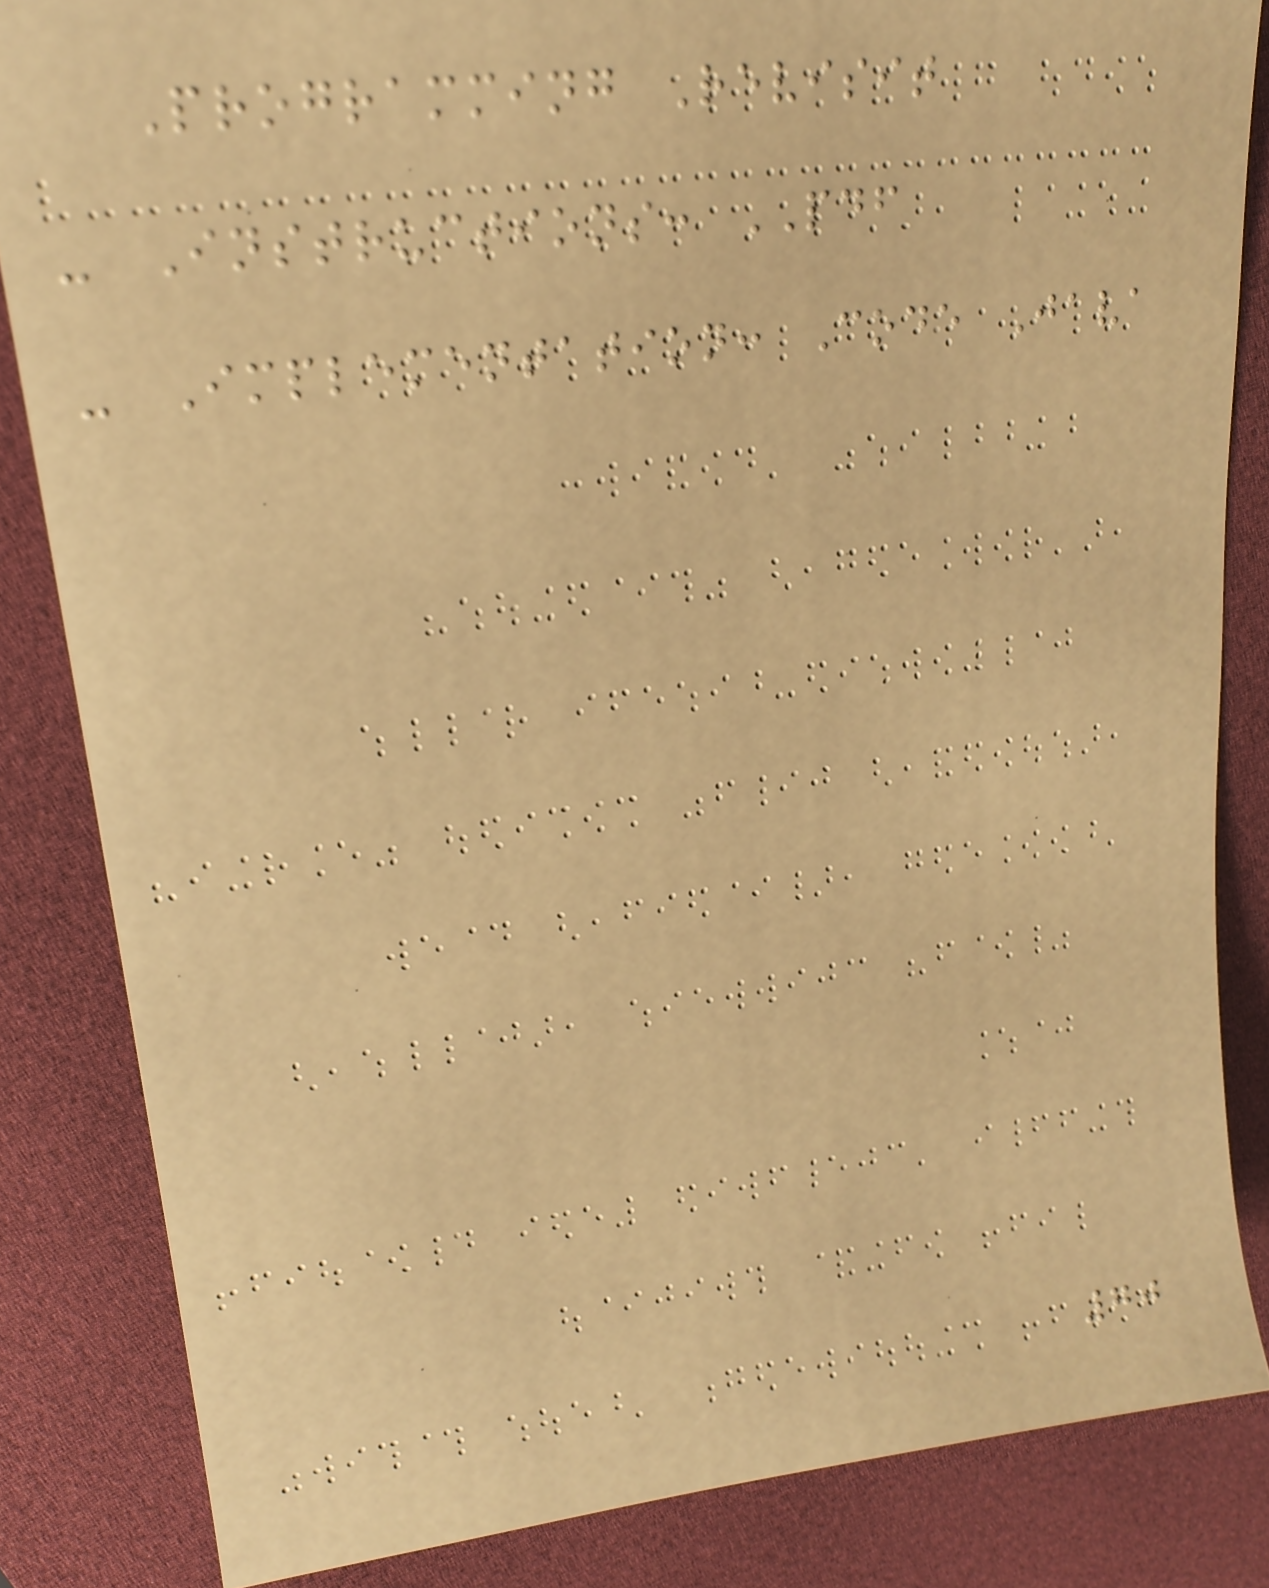Programming Revisit
- Instructions: PDF
- Implementation: Code Java
70
